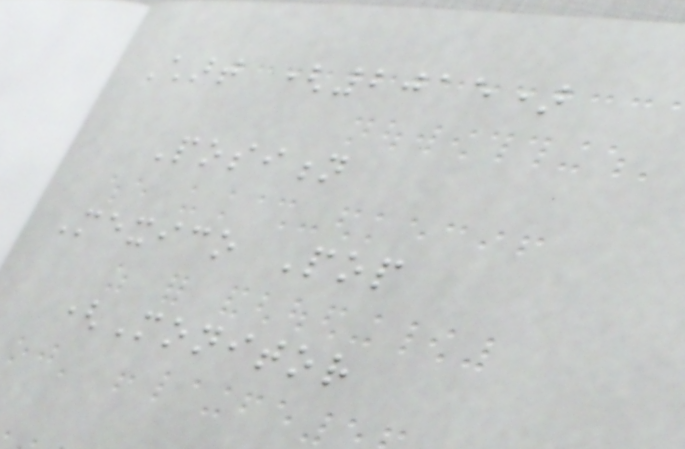Chart (2015)
Position
Mexico Pop
(Monitor
